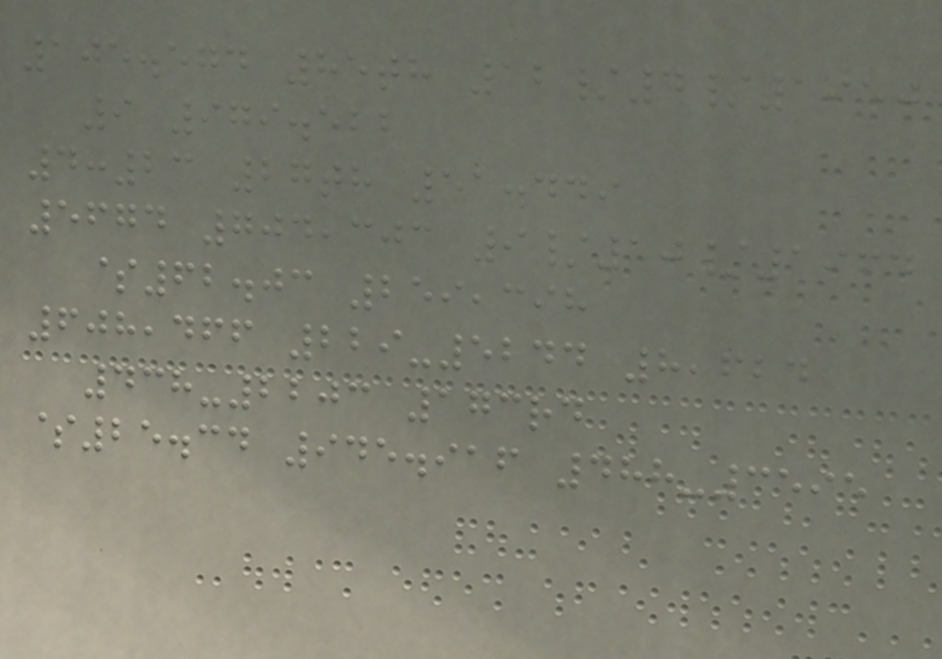105.574 85th 12/4/1950
9 979.522
4:23 27th 51.449
5674 704,303 9/10/1964
$62.03 259,398
608,466 229-5244 8,624
438-2203 173rd
$25.34 945.916 488-3595
